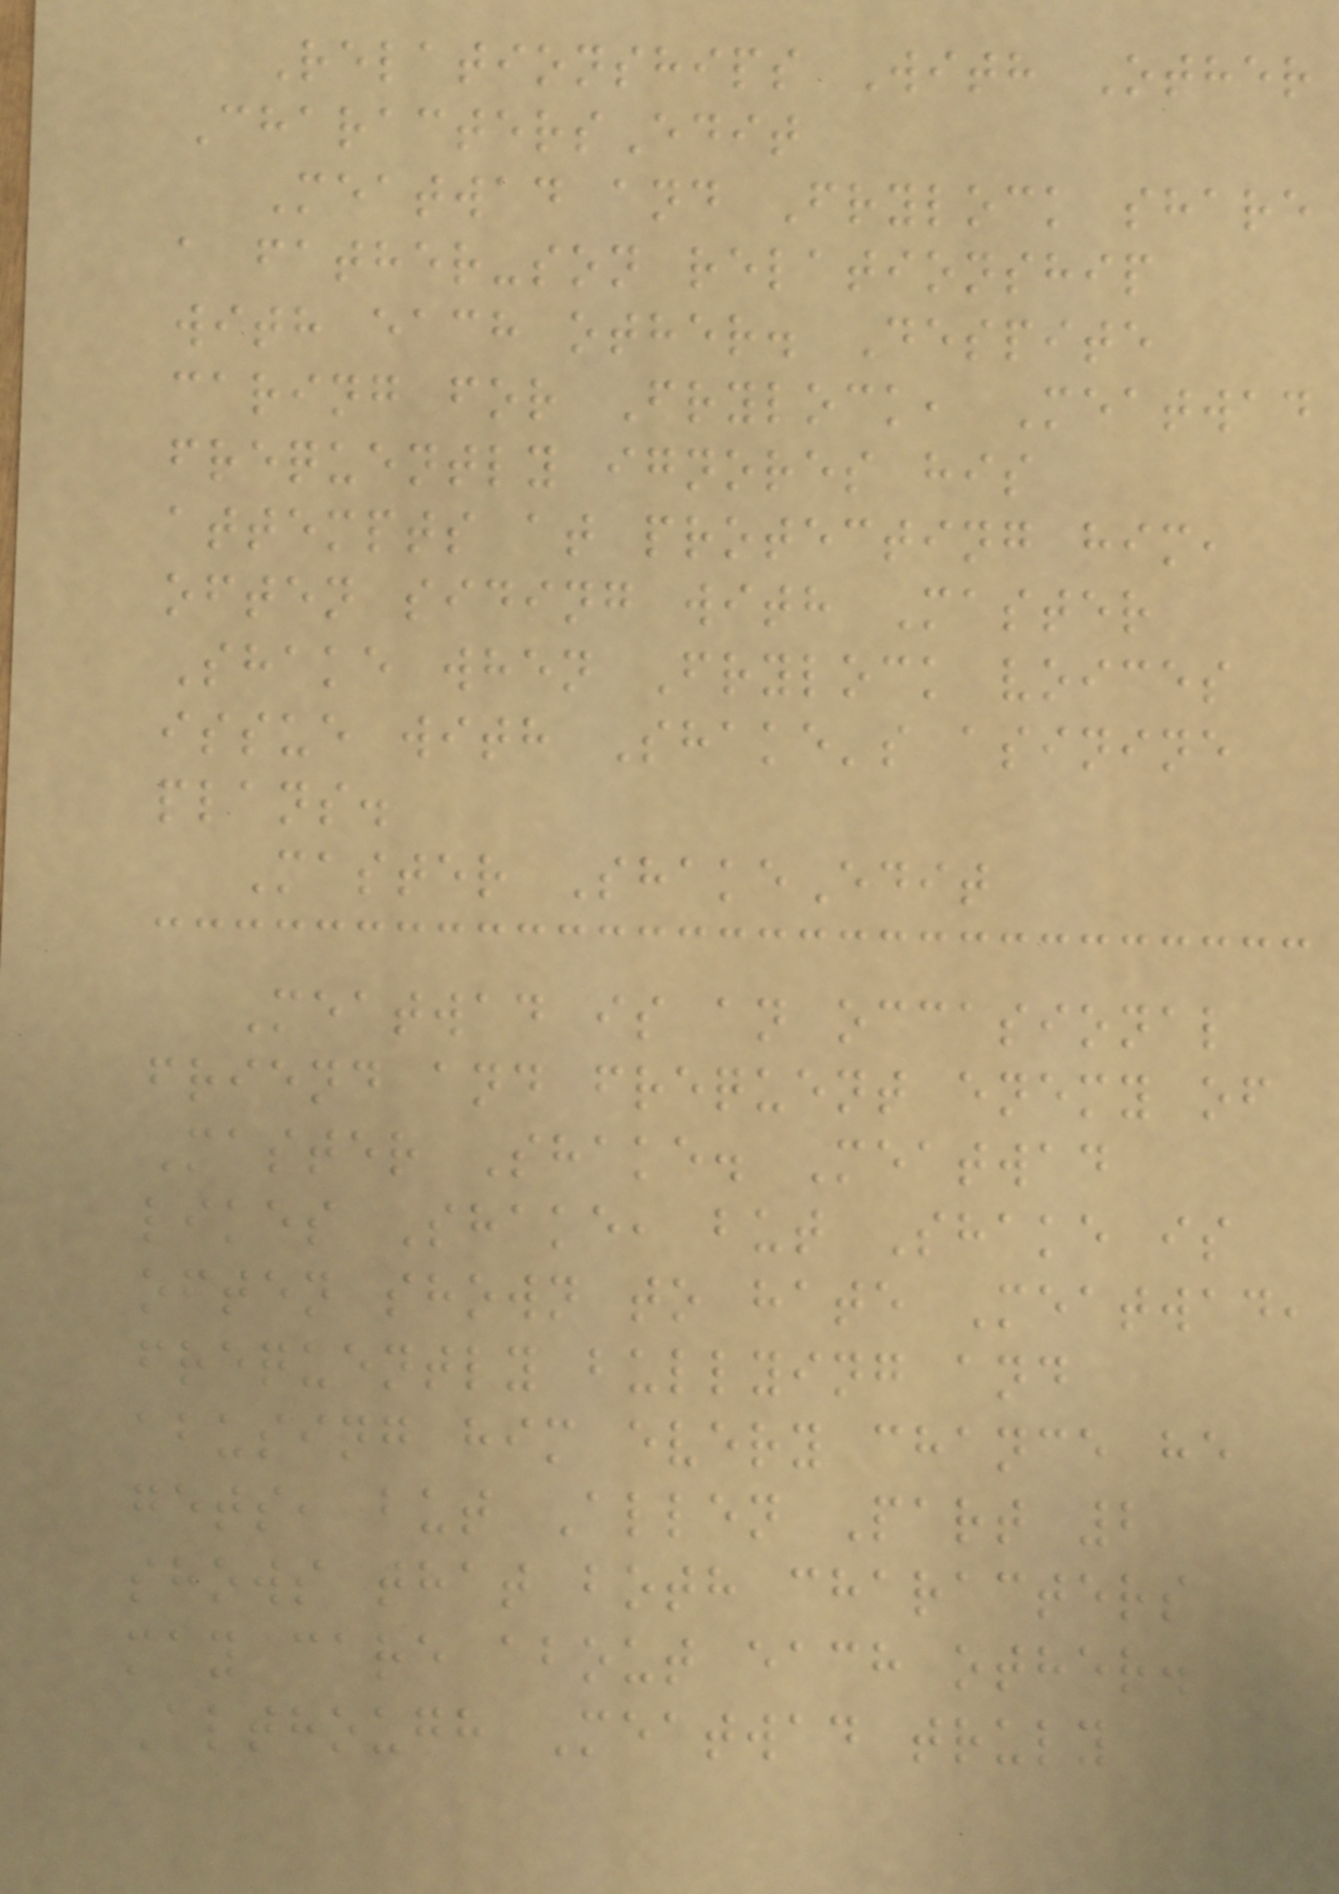Relationships With Other
CharactersEdit
Meatwad and Frylock share
a father-son relationship
with each other. Despite
caring for Frylock, Meatwad
frequently ignores his
attempts at protecting him,
often siding with Master
Shake when Frylock voices
issue with Shake's asinine
plans.
Master ShakeEdit
Meatwad is an occasional
friend and frequent enemy of
Master Shake. Meatwad
likes Shake, but Shake is
often shown to hate Meatwad,
frequently bullying and
abusing him every chance he
gets, but Allen Part 2
shows that both characters
may care about each other.
Although Meatwad truly
